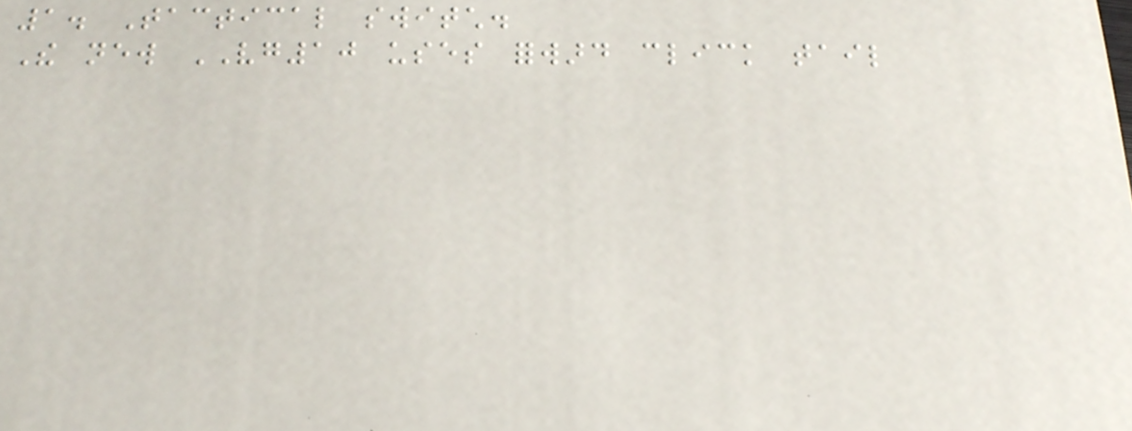1. Tactical switch.
The new VG10 uses forward click tail
